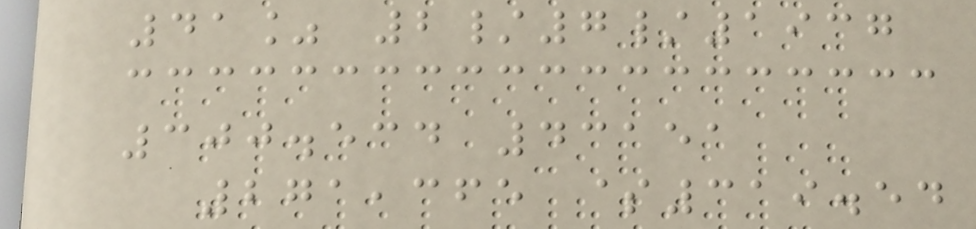41% 2/7/1937
300.534 43151
271,365 $319.54
